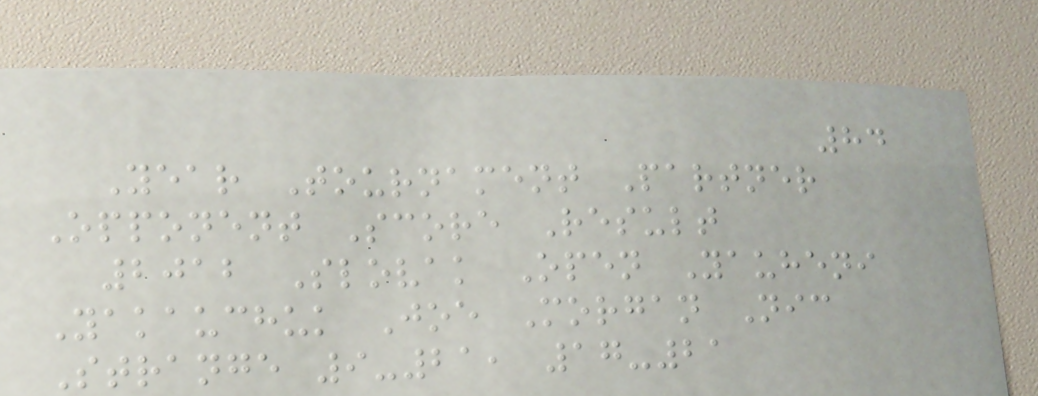84
Year Tournament Partner
Opponent Score Result
2012 Slovak Open Yauheni
Yakauchuk Joe Morgan Nic
Strange 9-21, 17-21
